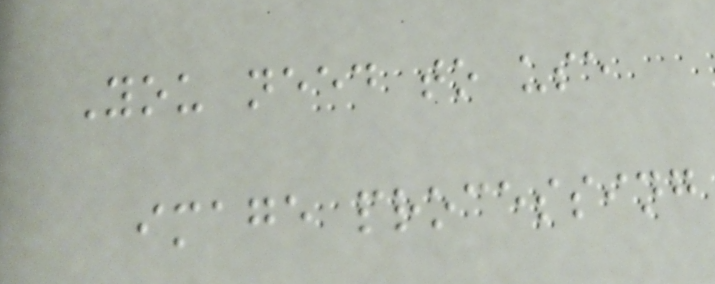You need to use
image processing
